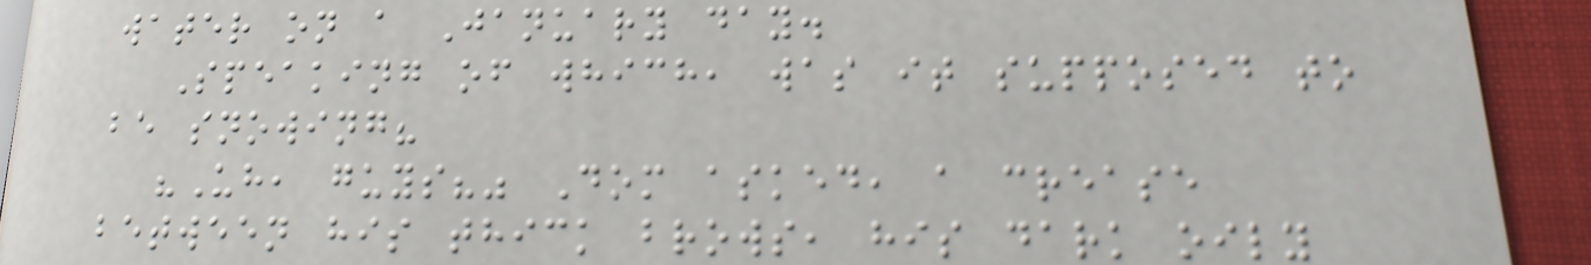water on a January day.
Speaking of which, was it supposed to
be snowing?
"Uh, guys?" Dom asked, a crease
between his thick brows, his dark oily
